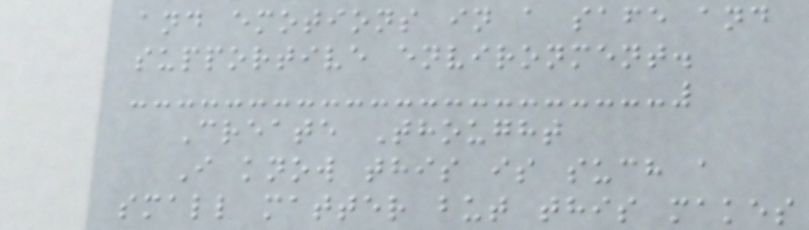and emotions in a safe and
supportive environment.
Create Thought
I know this is such a
small matter but this makes
